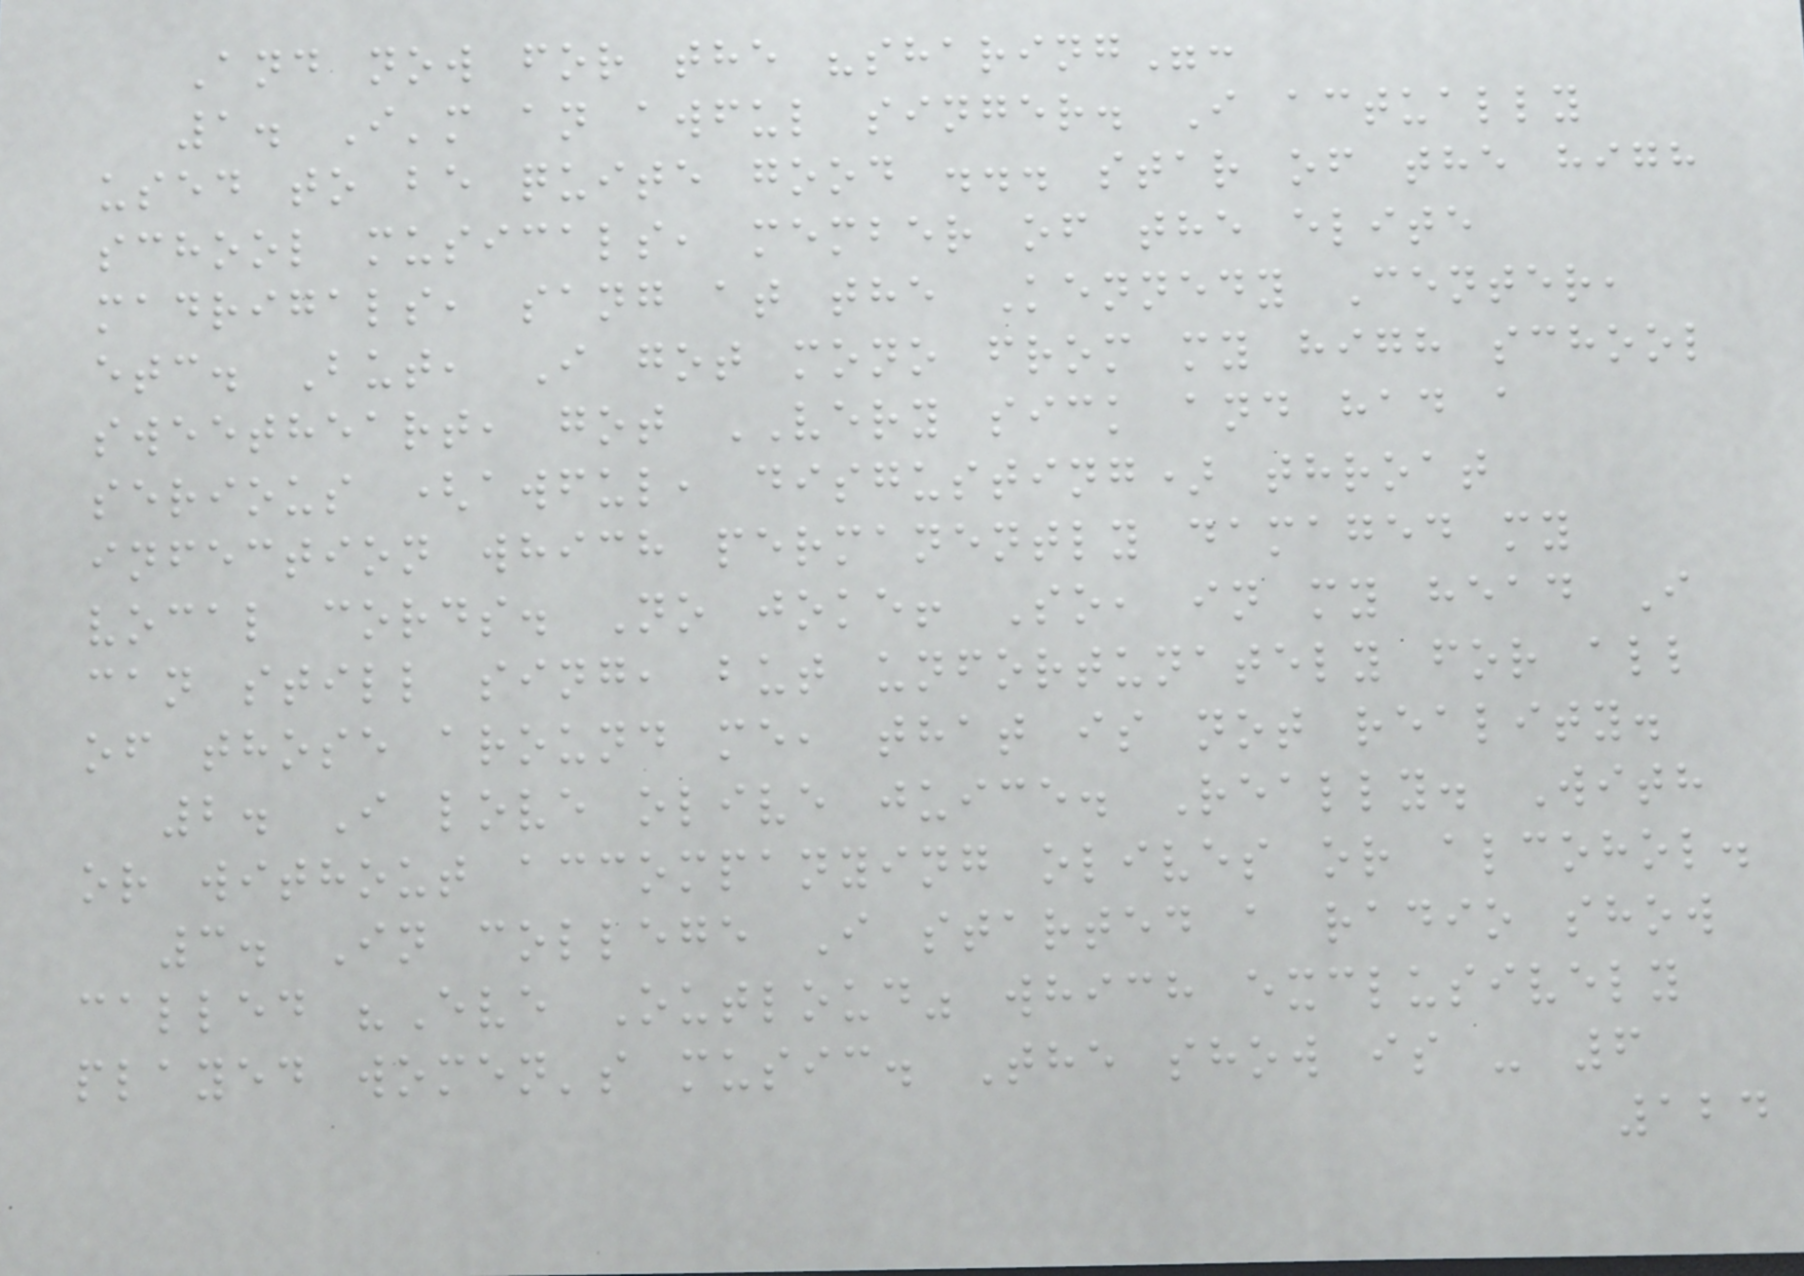And now for the "sharing":
1. I'm an awful singer. I actually
used to be quite good ... star of the high
school musicals, member of the elite
madrigals, sang at the Kennedy Center,
etc. But, I got mono from my high school
sweetheart, got VERY sick and had a
serious (awful, disgusting) throat
infection which permanently damaged my
vocal cords. No joke! So, in my head I
can still sing, but unfortunately for all
of those around me, that is not reality.
2. I love olive juice. Really. With
or without accompanying olives or alcohol.
3. In college I started a radio show
called "Eve Outloud" which exclusively
played women's music. The show is - 6
124
